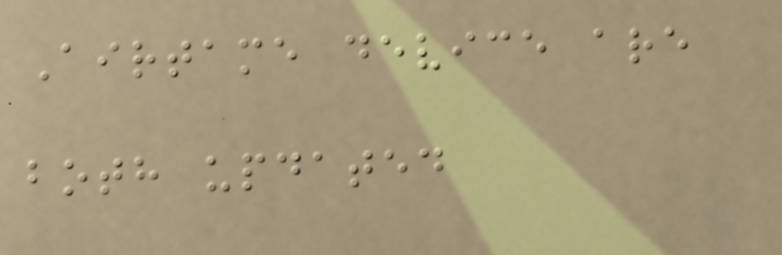Airtame device are
both updated
